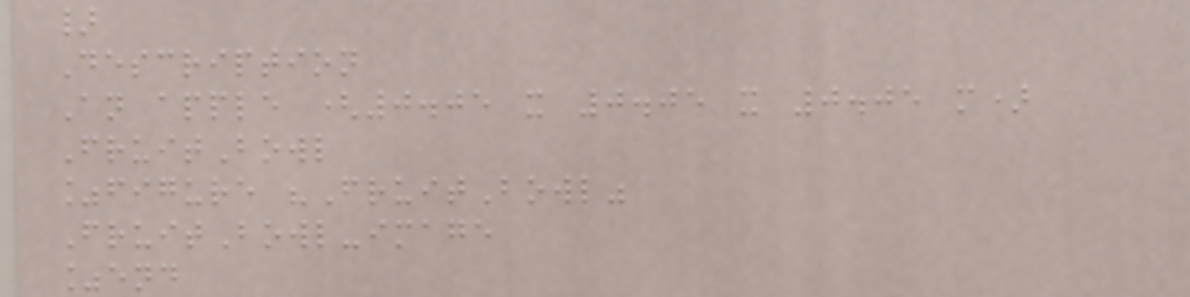}
Description
An apple (0.05 x 0.05 x 0.05 m)
FruitBowl
%figure "FruitBowl"
FruitBowl-image
%end
